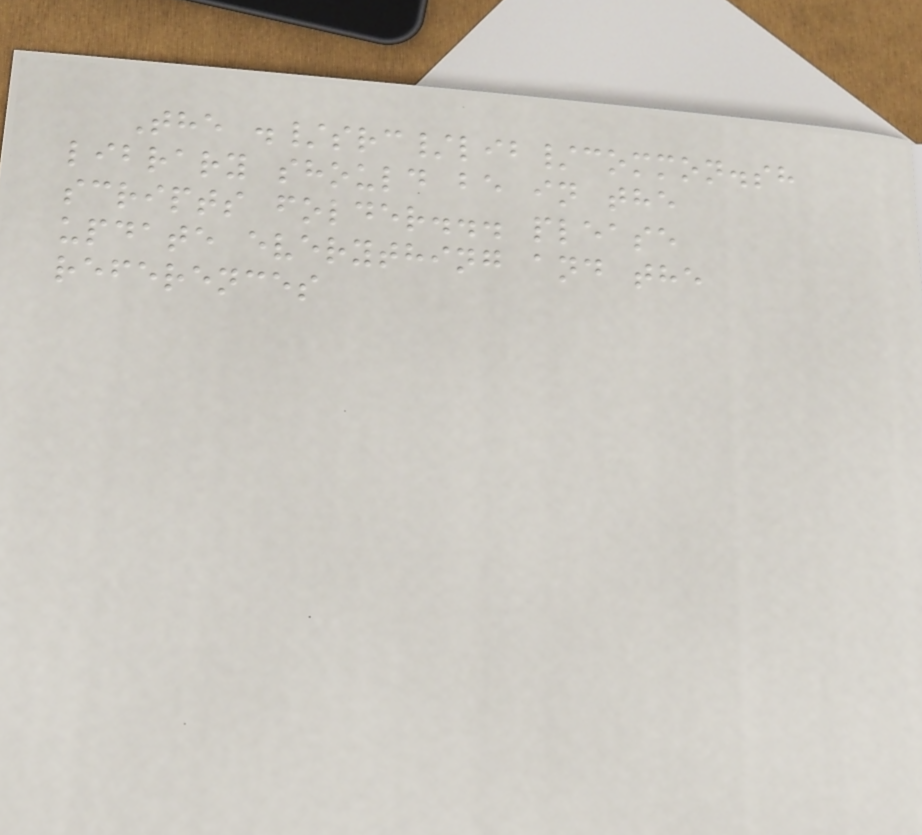The ./src/lib/common.sh
library should be in the
scripts folder... please
update everything and the
references
